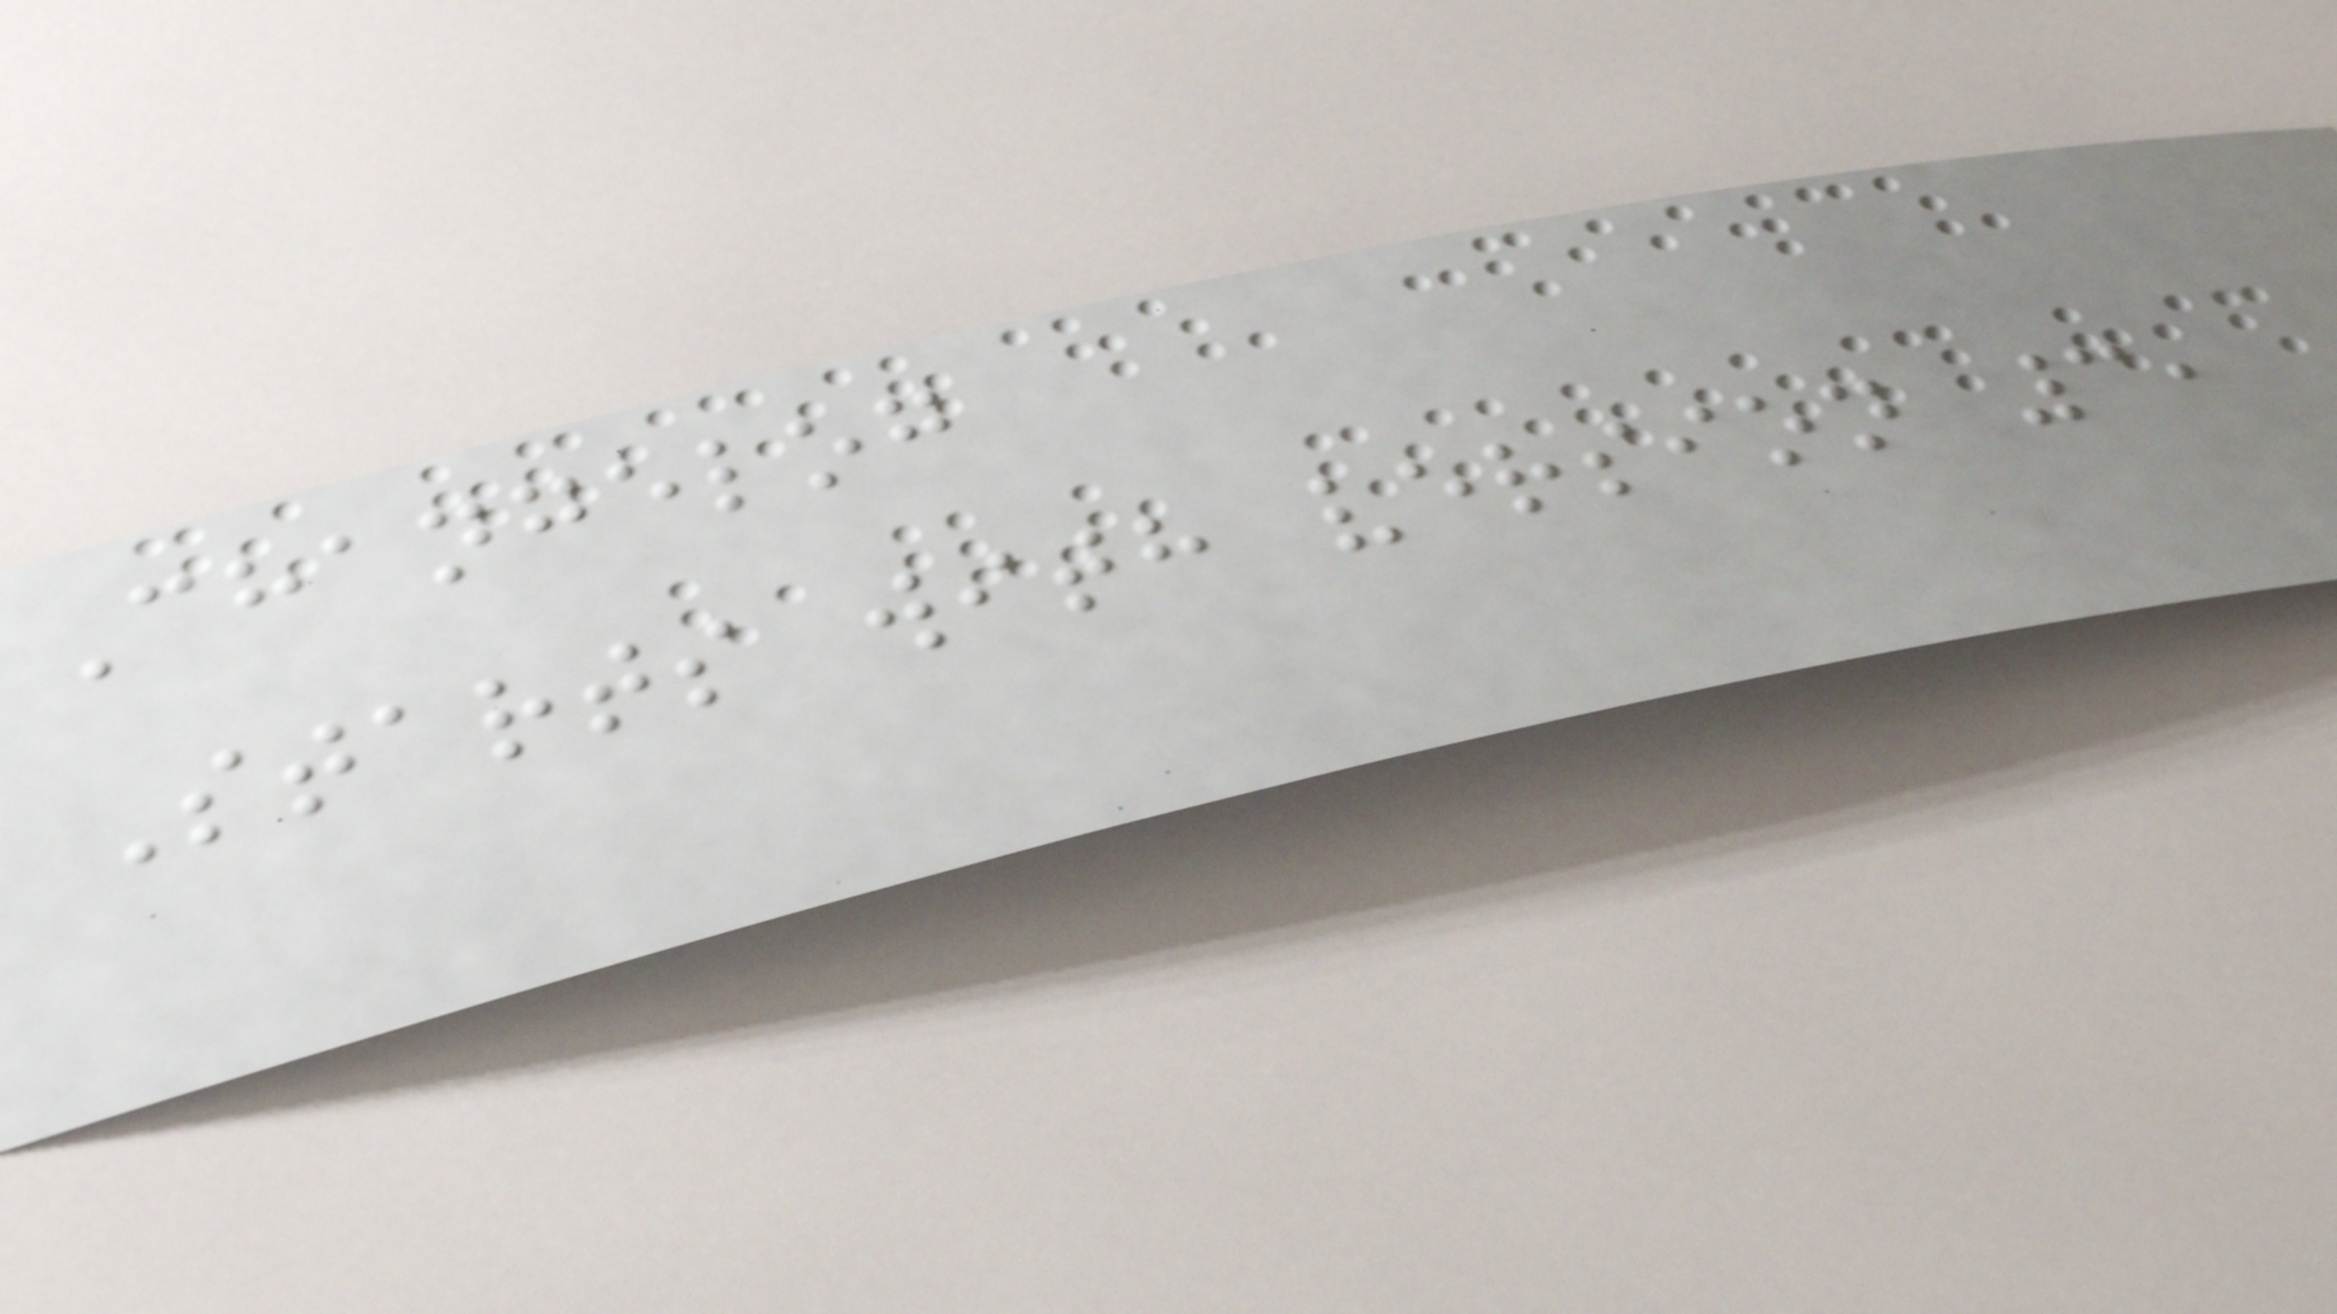Changelog
Starts with version 3,
